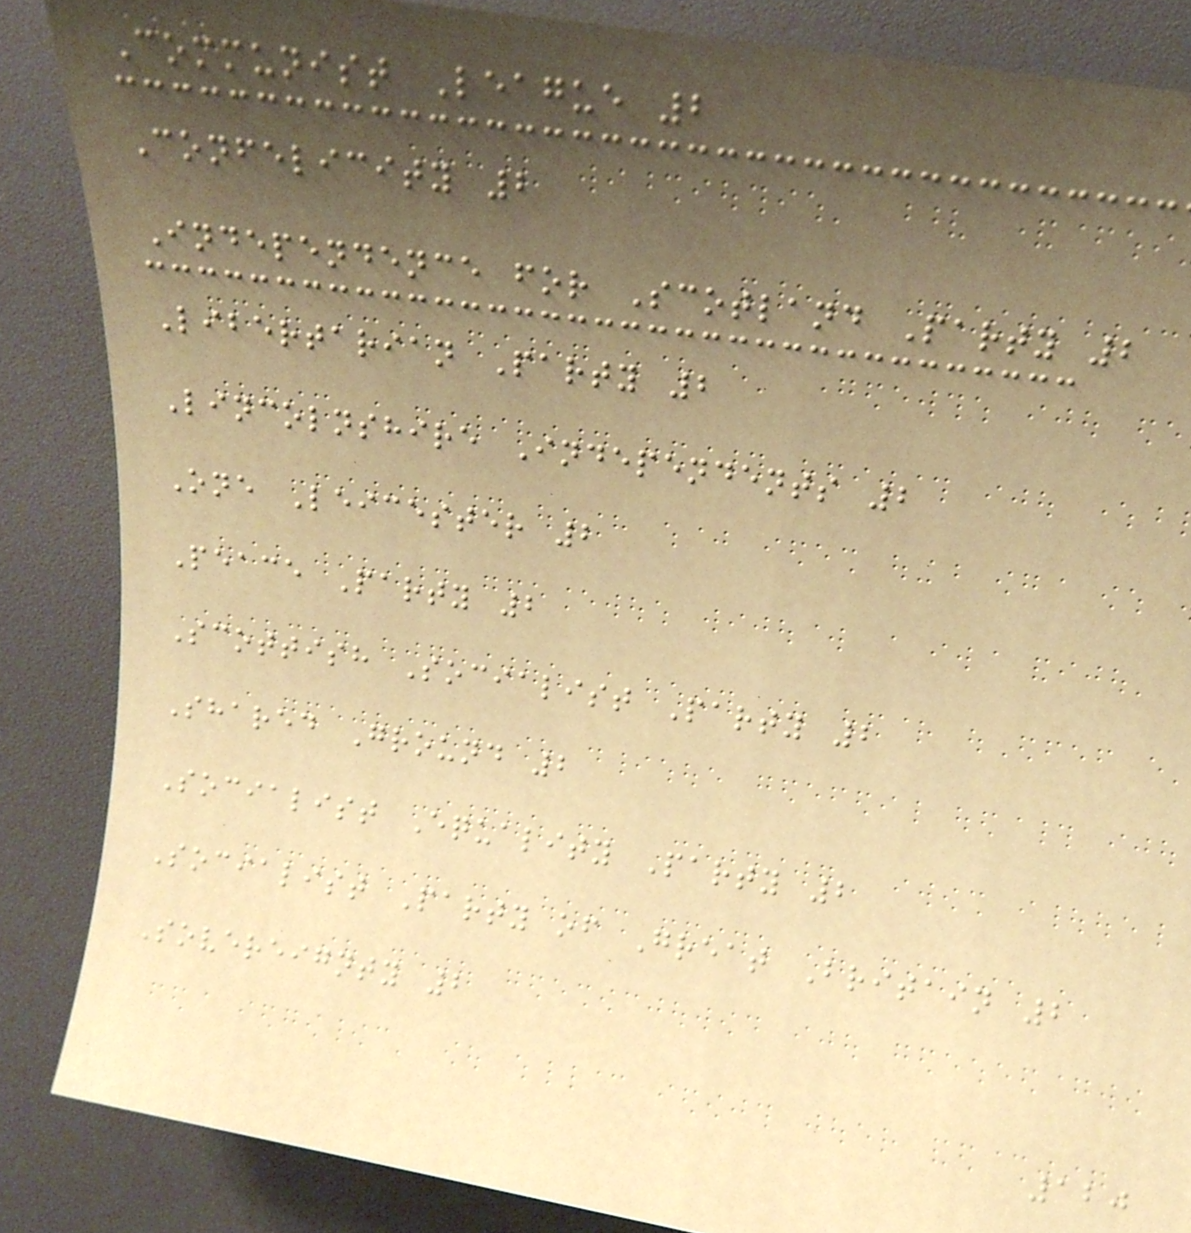Communist League 2
Confelicity 2
Independence for Scotland Party 2
Libertarian Party 2
Lincolnshire Independents 2
One Leicester 2
Peace Party 2
Scottish Socialist Party 2
Shared Ground 2
Socialist Equality Party 2
Socialist Party of Great Britain 2
Sovereignty 2
120
